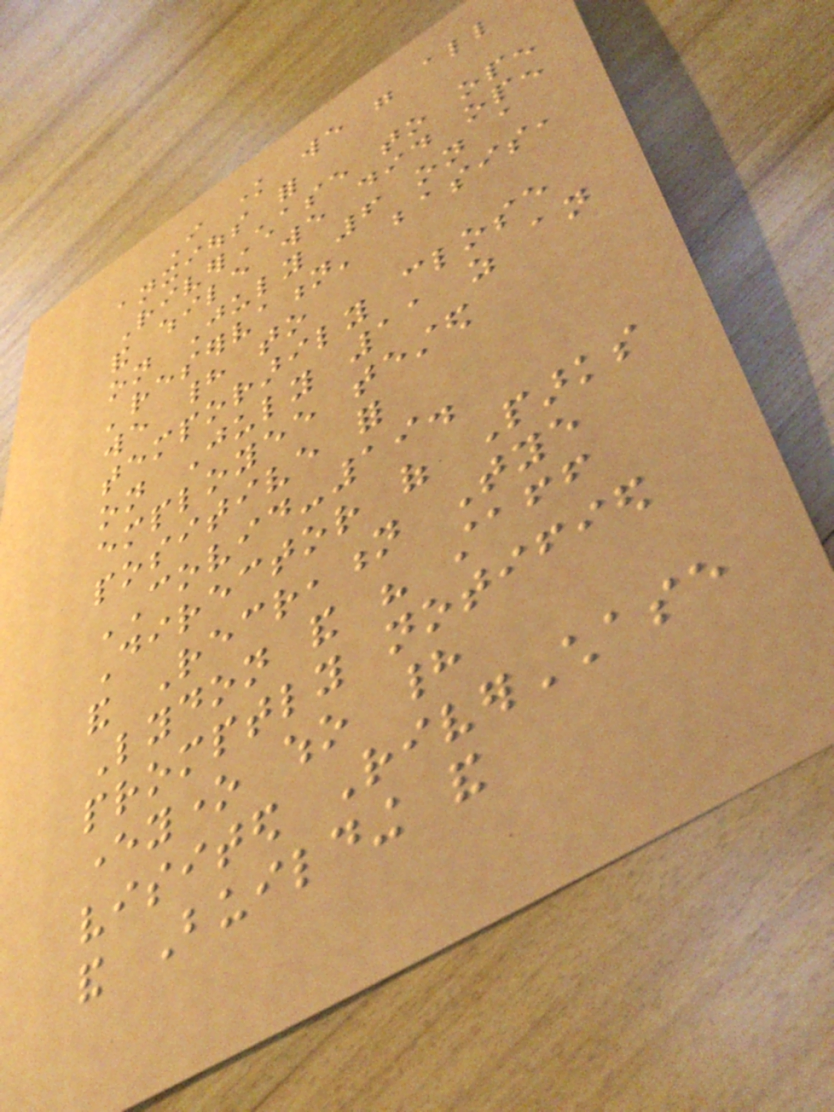I know we were all
anxious for
RiverChase to open
and while we did open
on July 6 on a
'reservation' basis,
we had to
temporarily close
on July 11 as an
employee tested
positive for
COVID-19.
Director of Parks
and Recreation Tye
Lydon and his staff
promptly notified
everyone who had
visited RiverChase
and Building and
